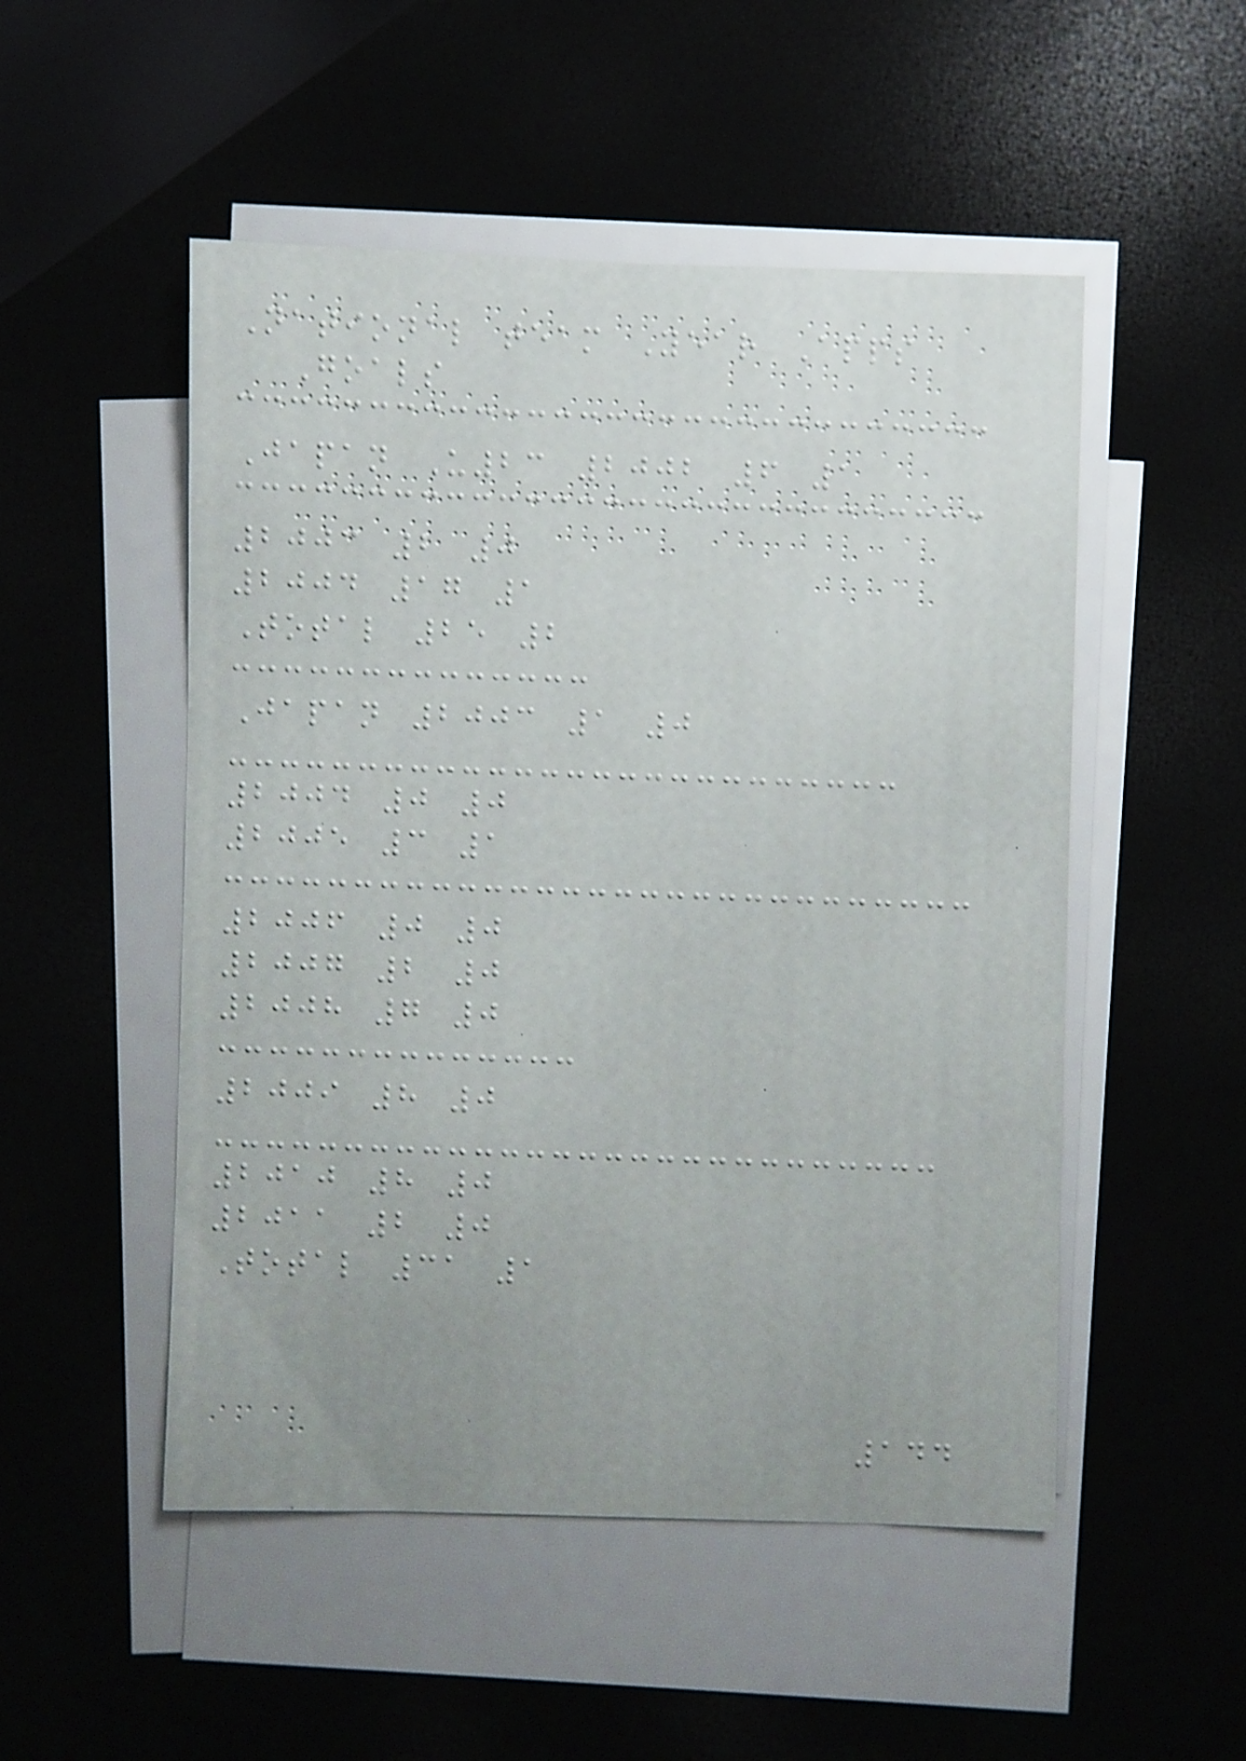National team Year Apps
Goals
Japan U23 2002 6 1
2003 2 0
2004 17 1
Total 25 2
Japan 2003 1 0
2004 0 0
2005 3 1
2006 0 0
2007 2 0
2008 7 0
2009 8 0
2010 8 0
2011 2 0
Total 31 1
144
